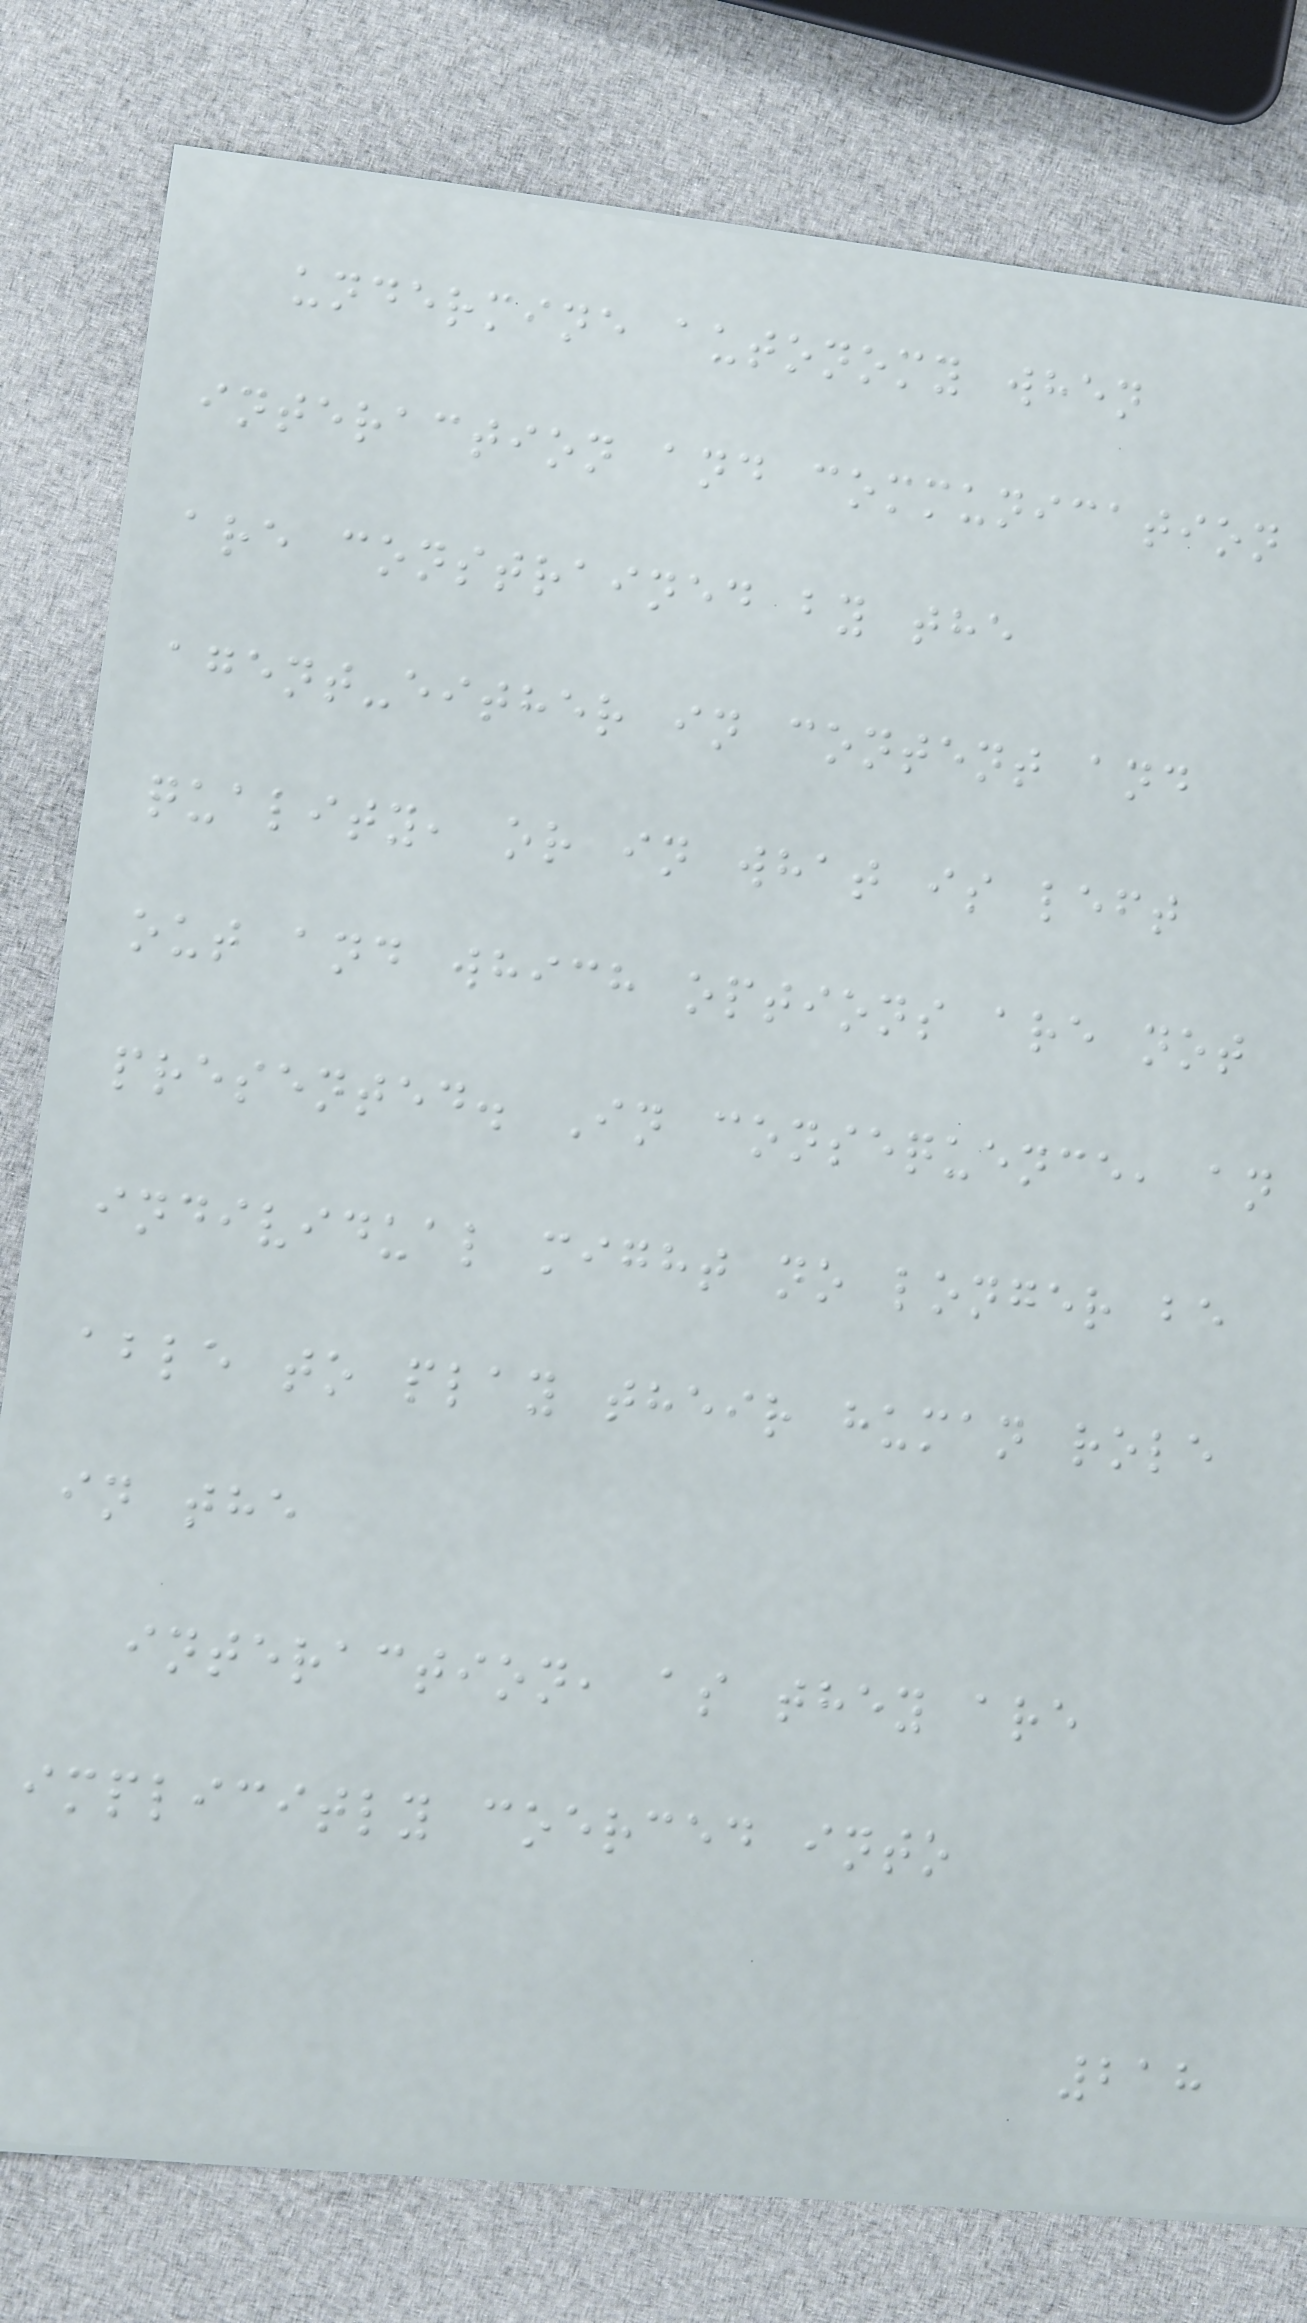undermine autonomy when
interaction and communication
are constrained by the
agent-either in content and
quality, or in what is left
out and which options are not
presented. In consequence, an
individual might no longer be
able to play their human role
in the
interaction, as they are
implicitly coerced into
218
